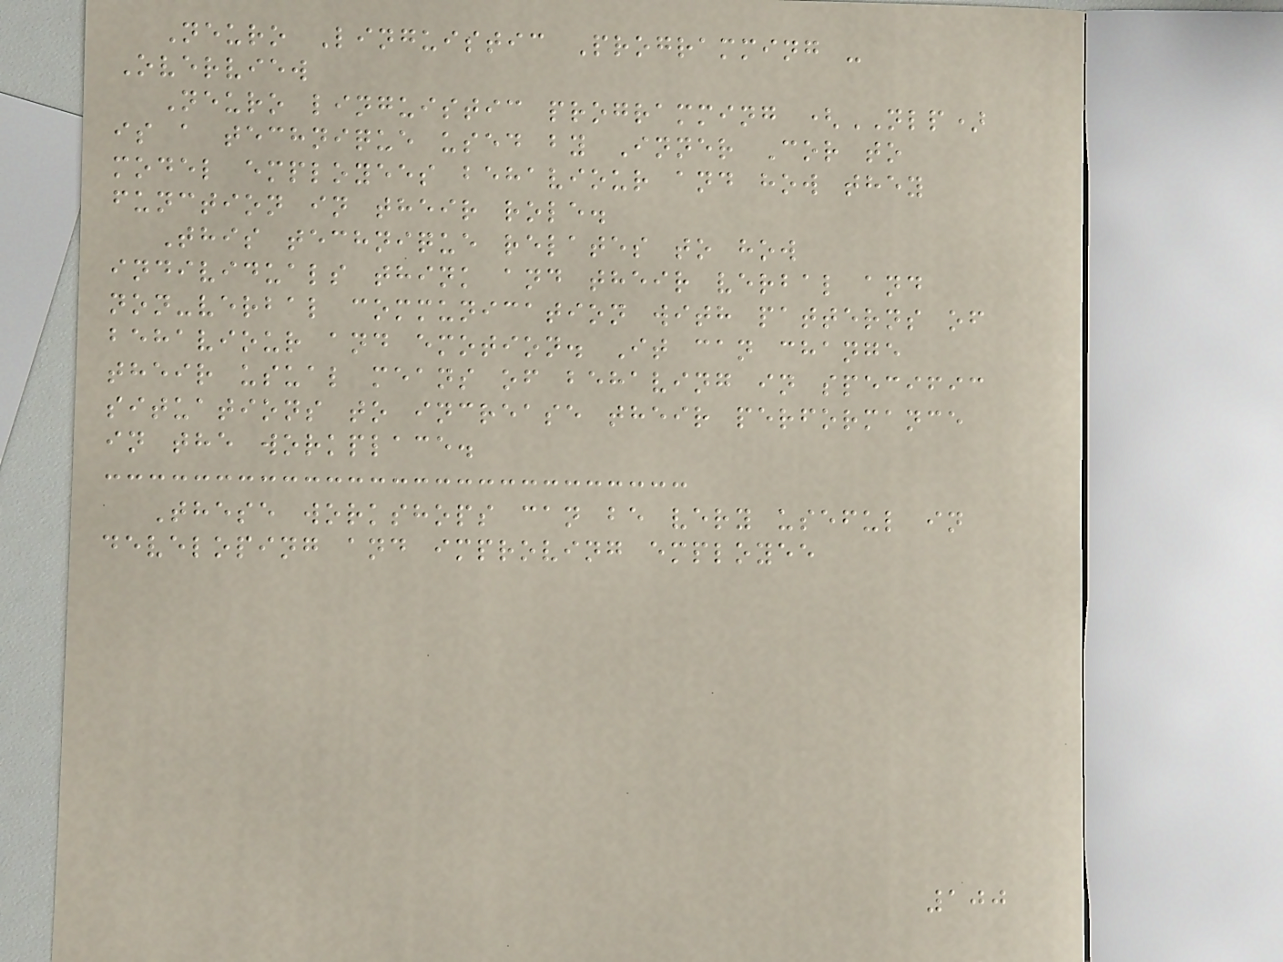Neuro Linguistic Programming -
Overview
Neuro linguistic programming (NLP)
is a technique used by Inner Cor to
model employees behaviour and how they
function in their role.
This technique relates to how
individuals think and their verbal and
non-verbal communication with patterns of
behaviour and emotion. It can change
their usual means of behaving in specific
situations to increase their performance
in the workplace.
These workshops can be very useful in
developing and improving employee
100
